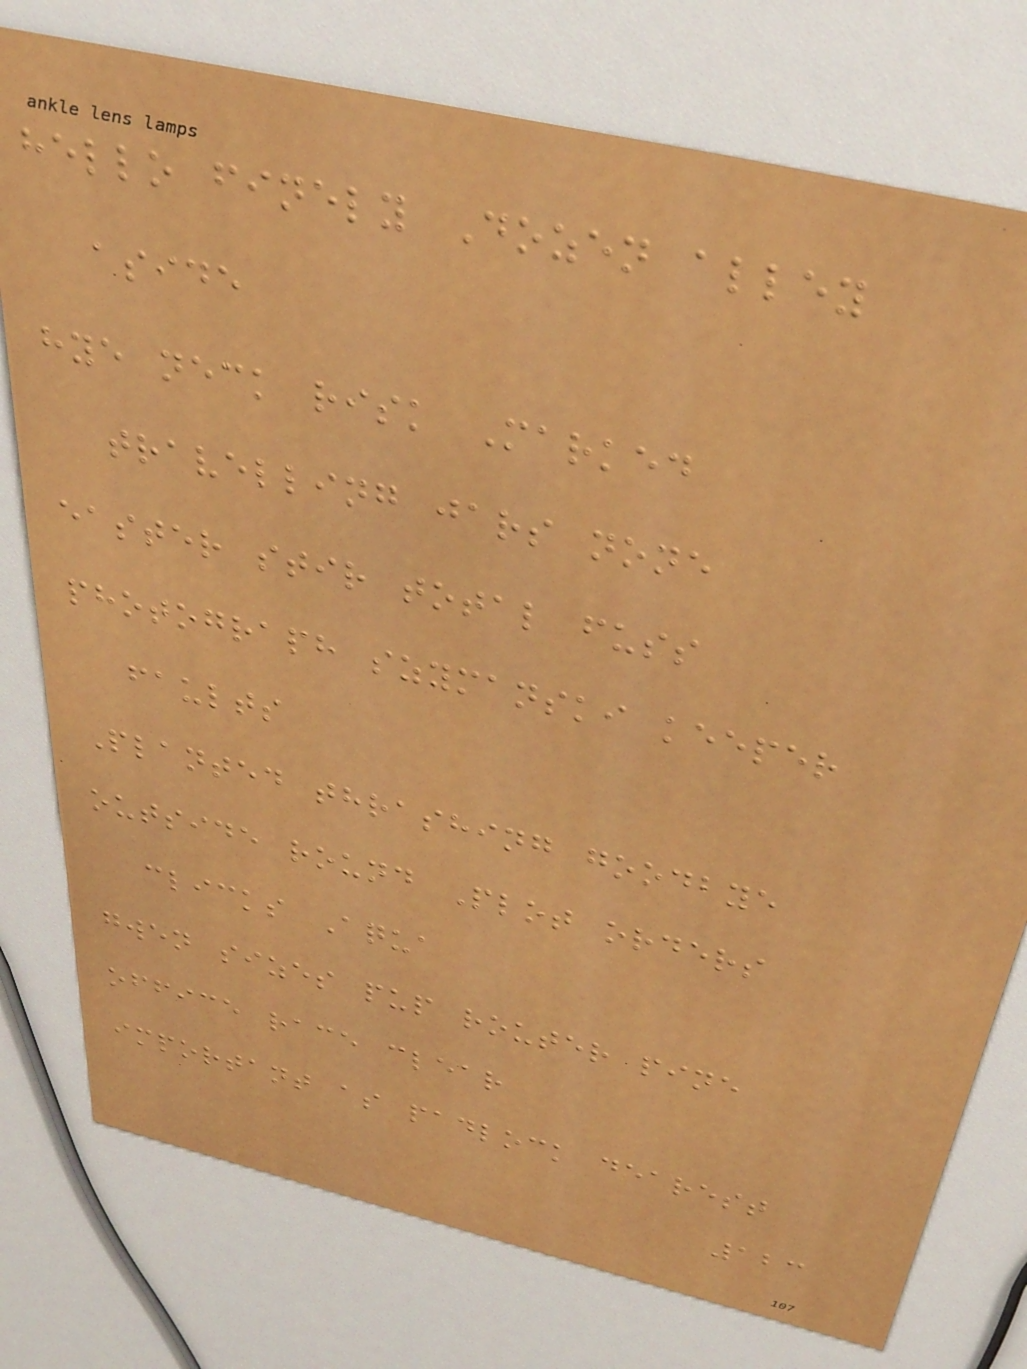hello finely Dozen alley
aside
hye neck risk Marked
travelling jars none
easter stir total fuss
photograph szymanski keeper
faults
Planted thrashing goodbye
outside round Plot orders
clicks Aqua
gwen sizes pup router pine
office race clear
important as padlock dearest
123
